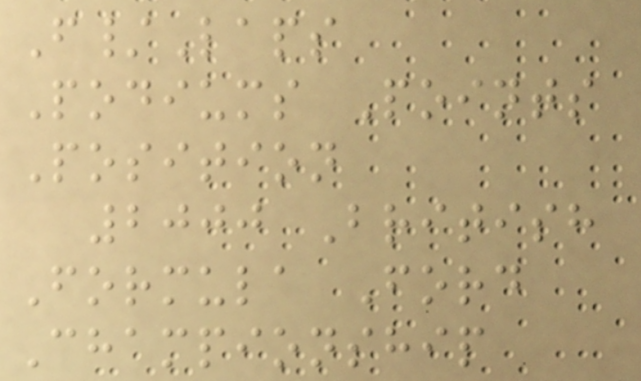F/Laps
Podiums Points
Position
2000 British
Formula Ford
Championship
